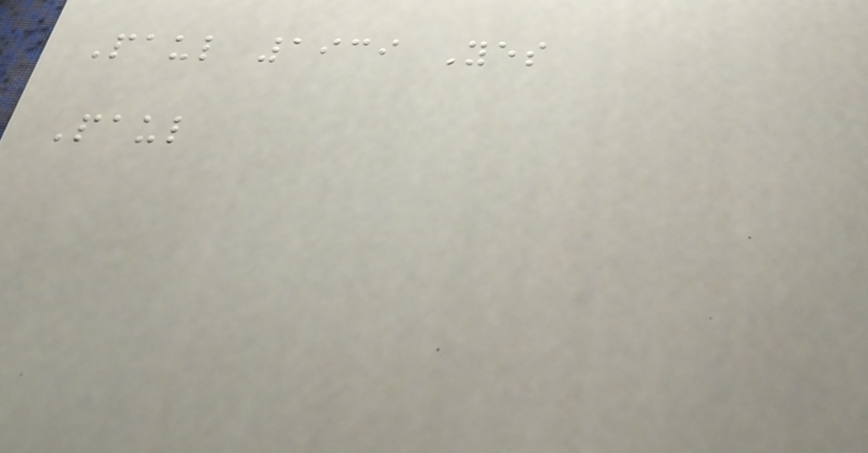Paul 1939 Yes
Paul
